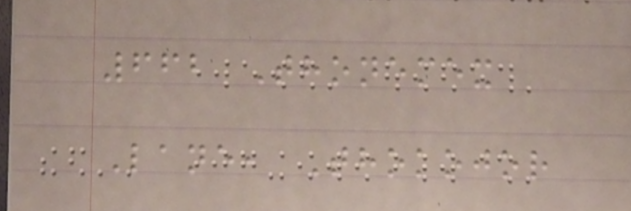662 Thonemex
Lane, Thokojor
